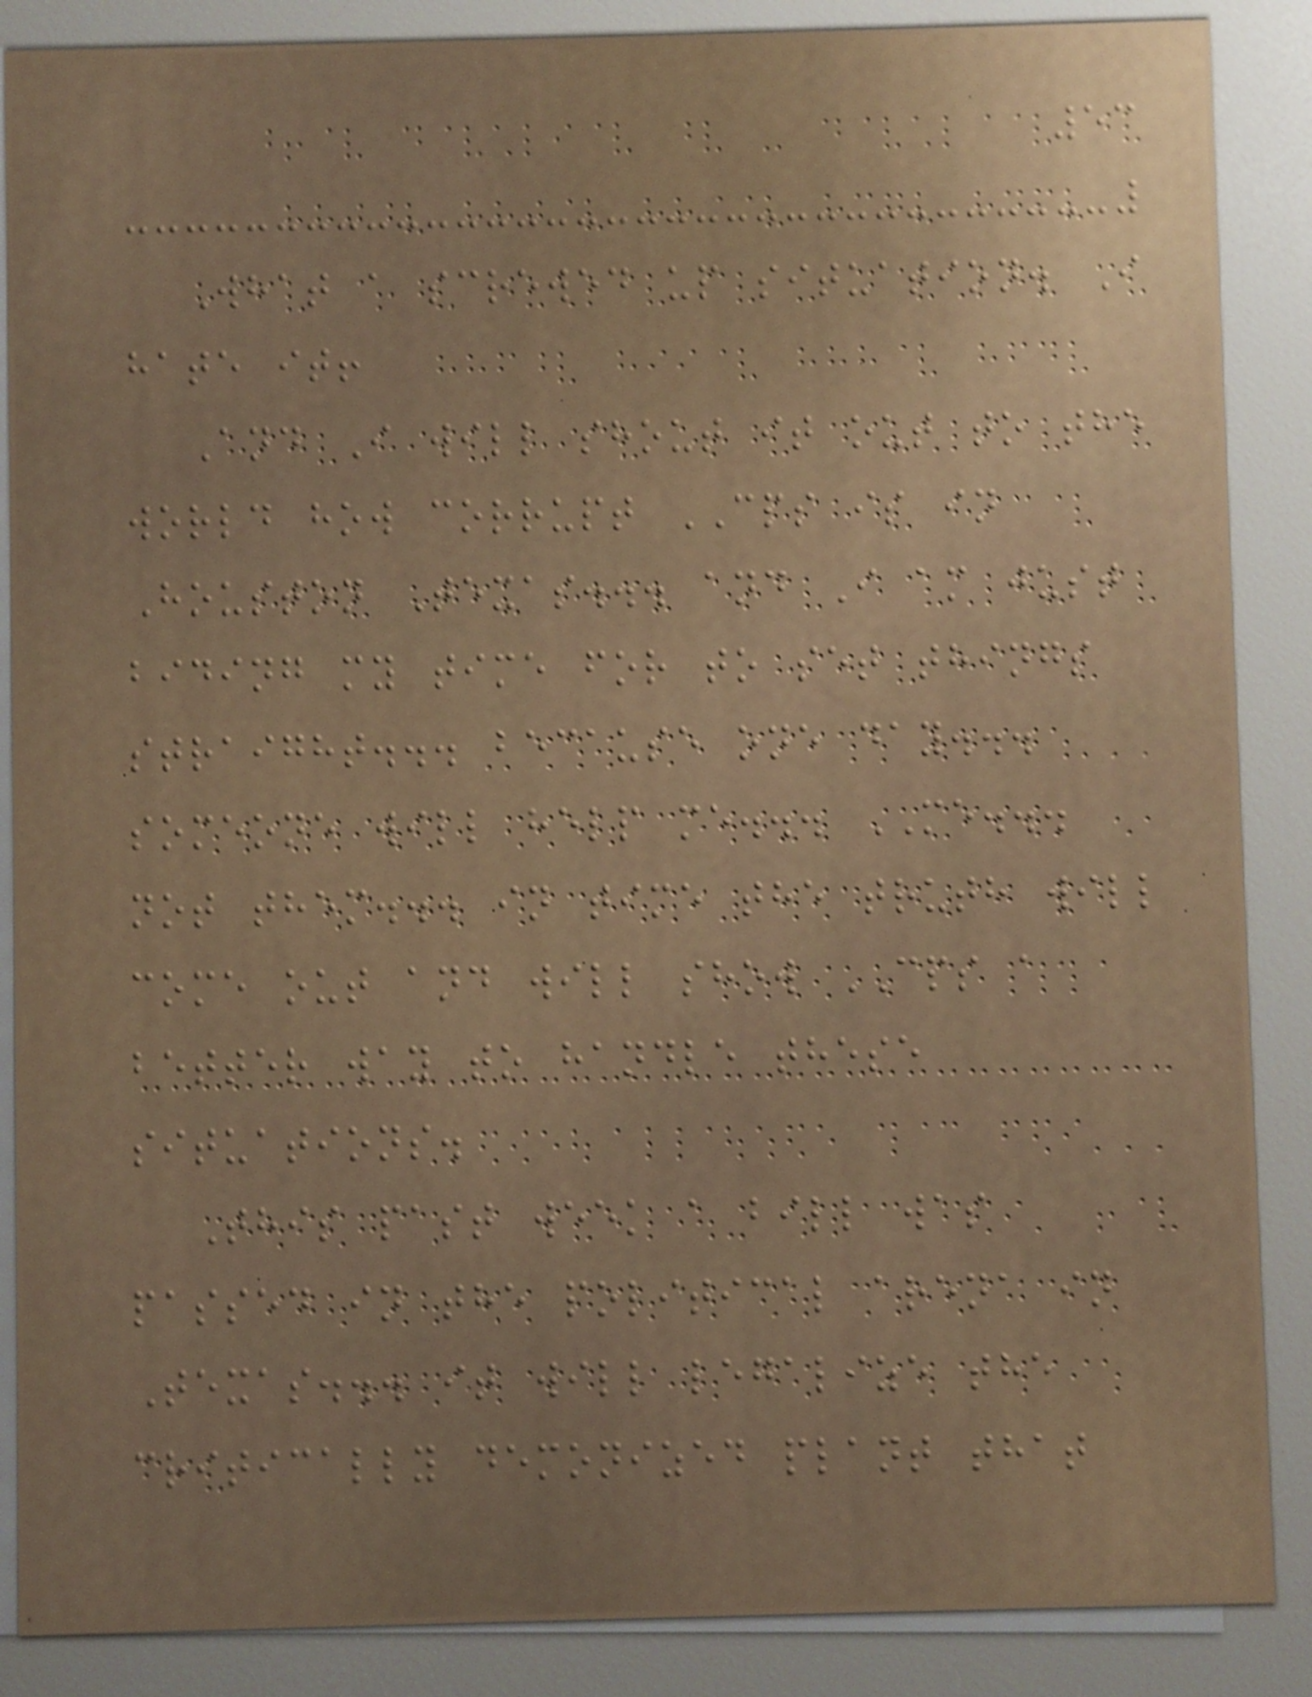53
What a screwed up situation. I
hate it!
And I will shout it out to the
world how corrupt CPS is in
Houston Texas... and I am just
biding my time for to set things
straight... because one day...
someone will help me... ME...
not them... in time the truth will
come out and will show CPS a
better way to handle these
situations.
This past week a bill was
passed in the political arena in
Texas... it will legalize the
critically demonized plant that
